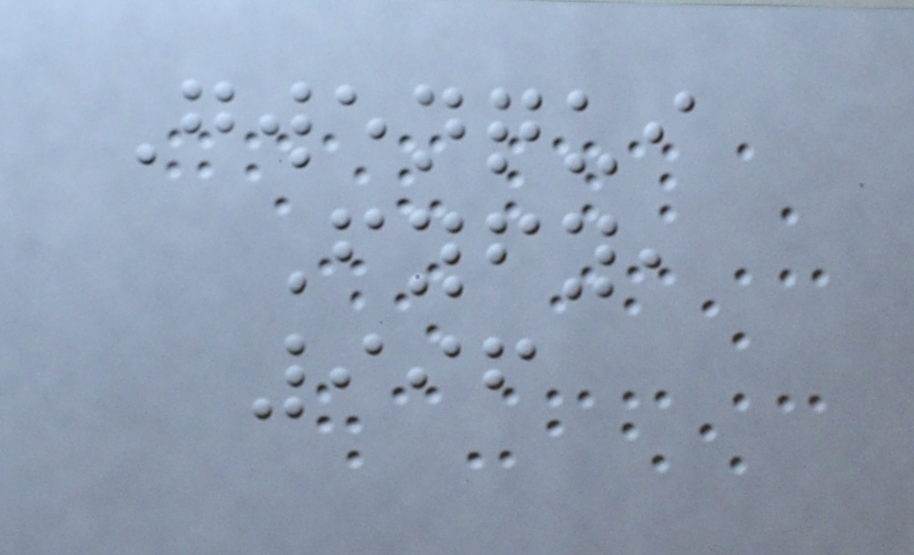Gwenqui
Fyfy,
996
